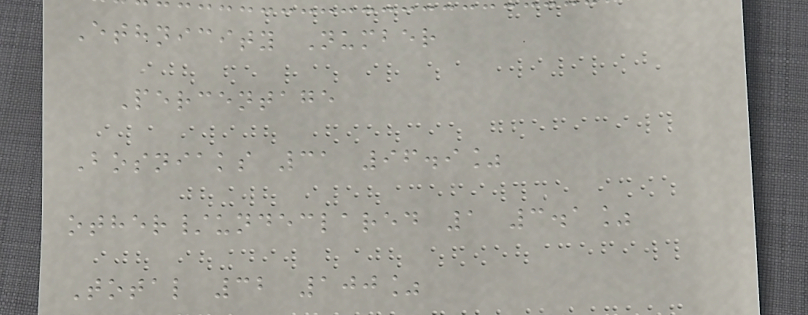Ethnicity Number
Percentage
Bosniaks 31 96.9%
other/undeclared 1 3.1%
Total 32 100%
